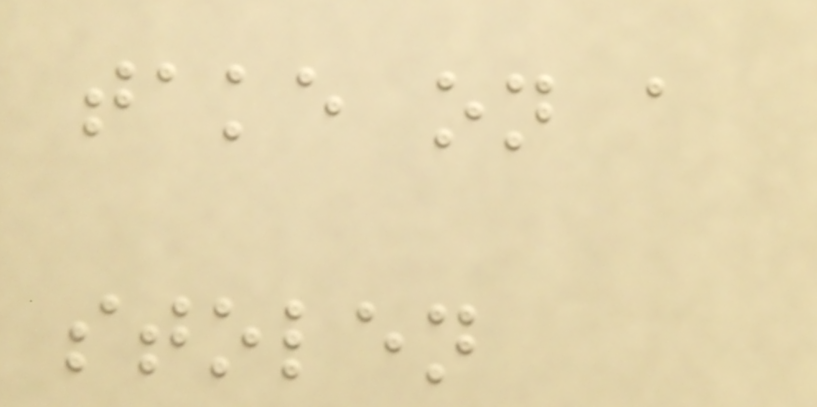take on a
stolen
